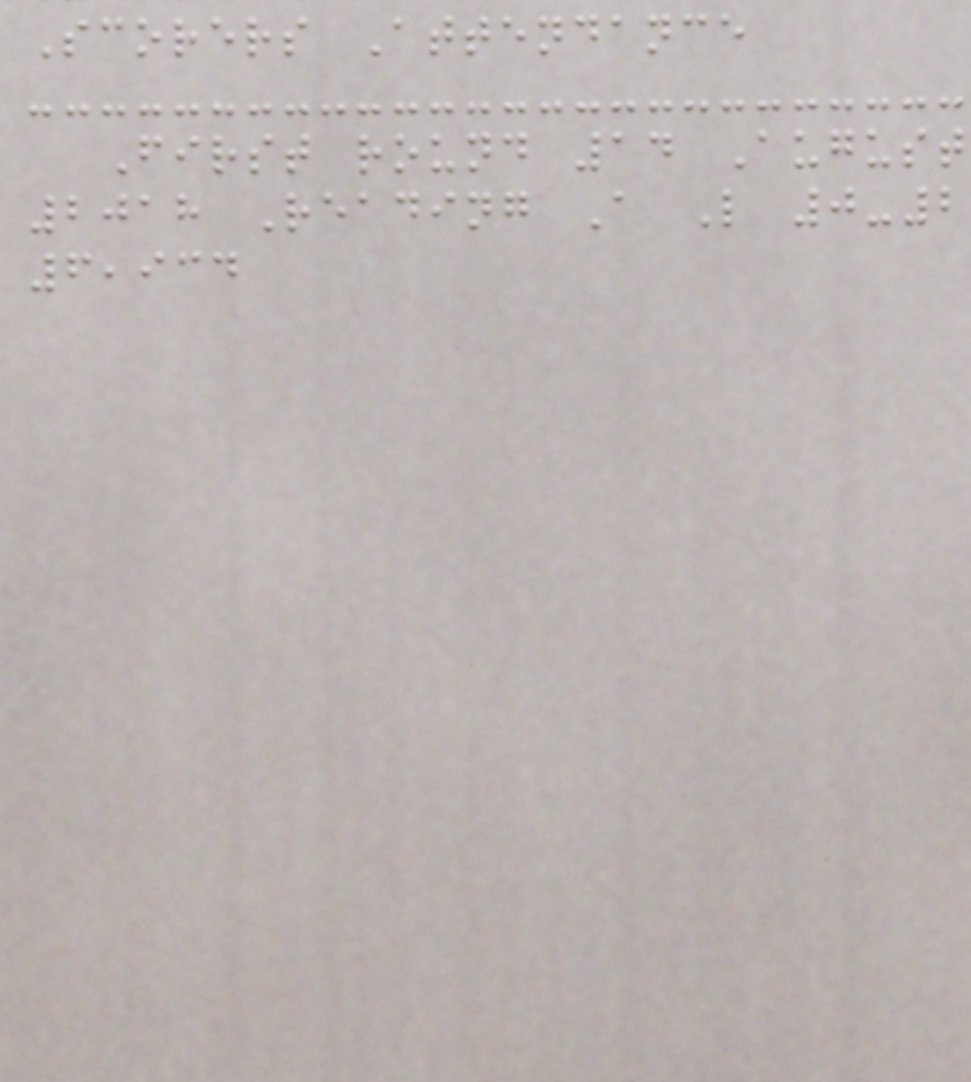Scorers Attendance
First round 14 August
2018 Reading A L 0-2
6,934
